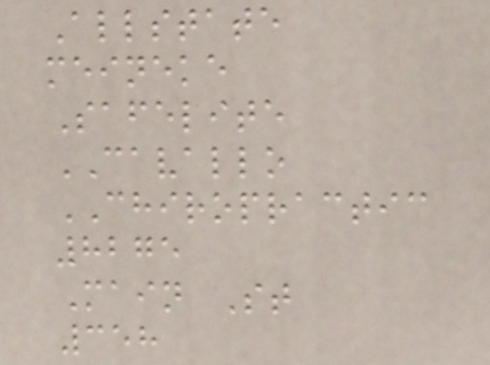Allstate
meineke
Safelite
CAVALLO
CHIROPRACTIC
8275
Main St
358
